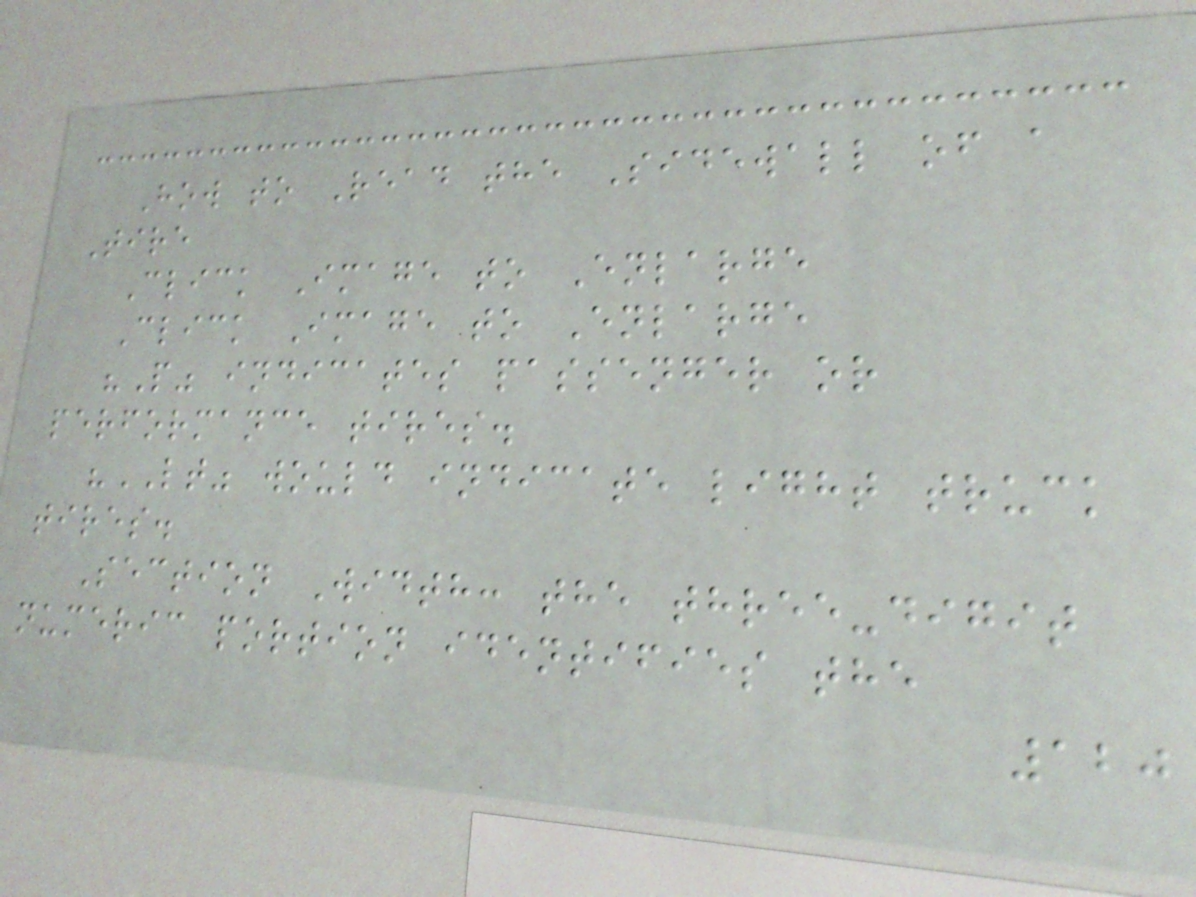How to Read the Sidewall of a
Tire
Click Image to Enlarge
Click Image to Enlarge
"P" indicates passenger or
performance tires.
"LT" would indicate light truck
tires.
Section Width: the three-digit
numeric portion identifies the
120
